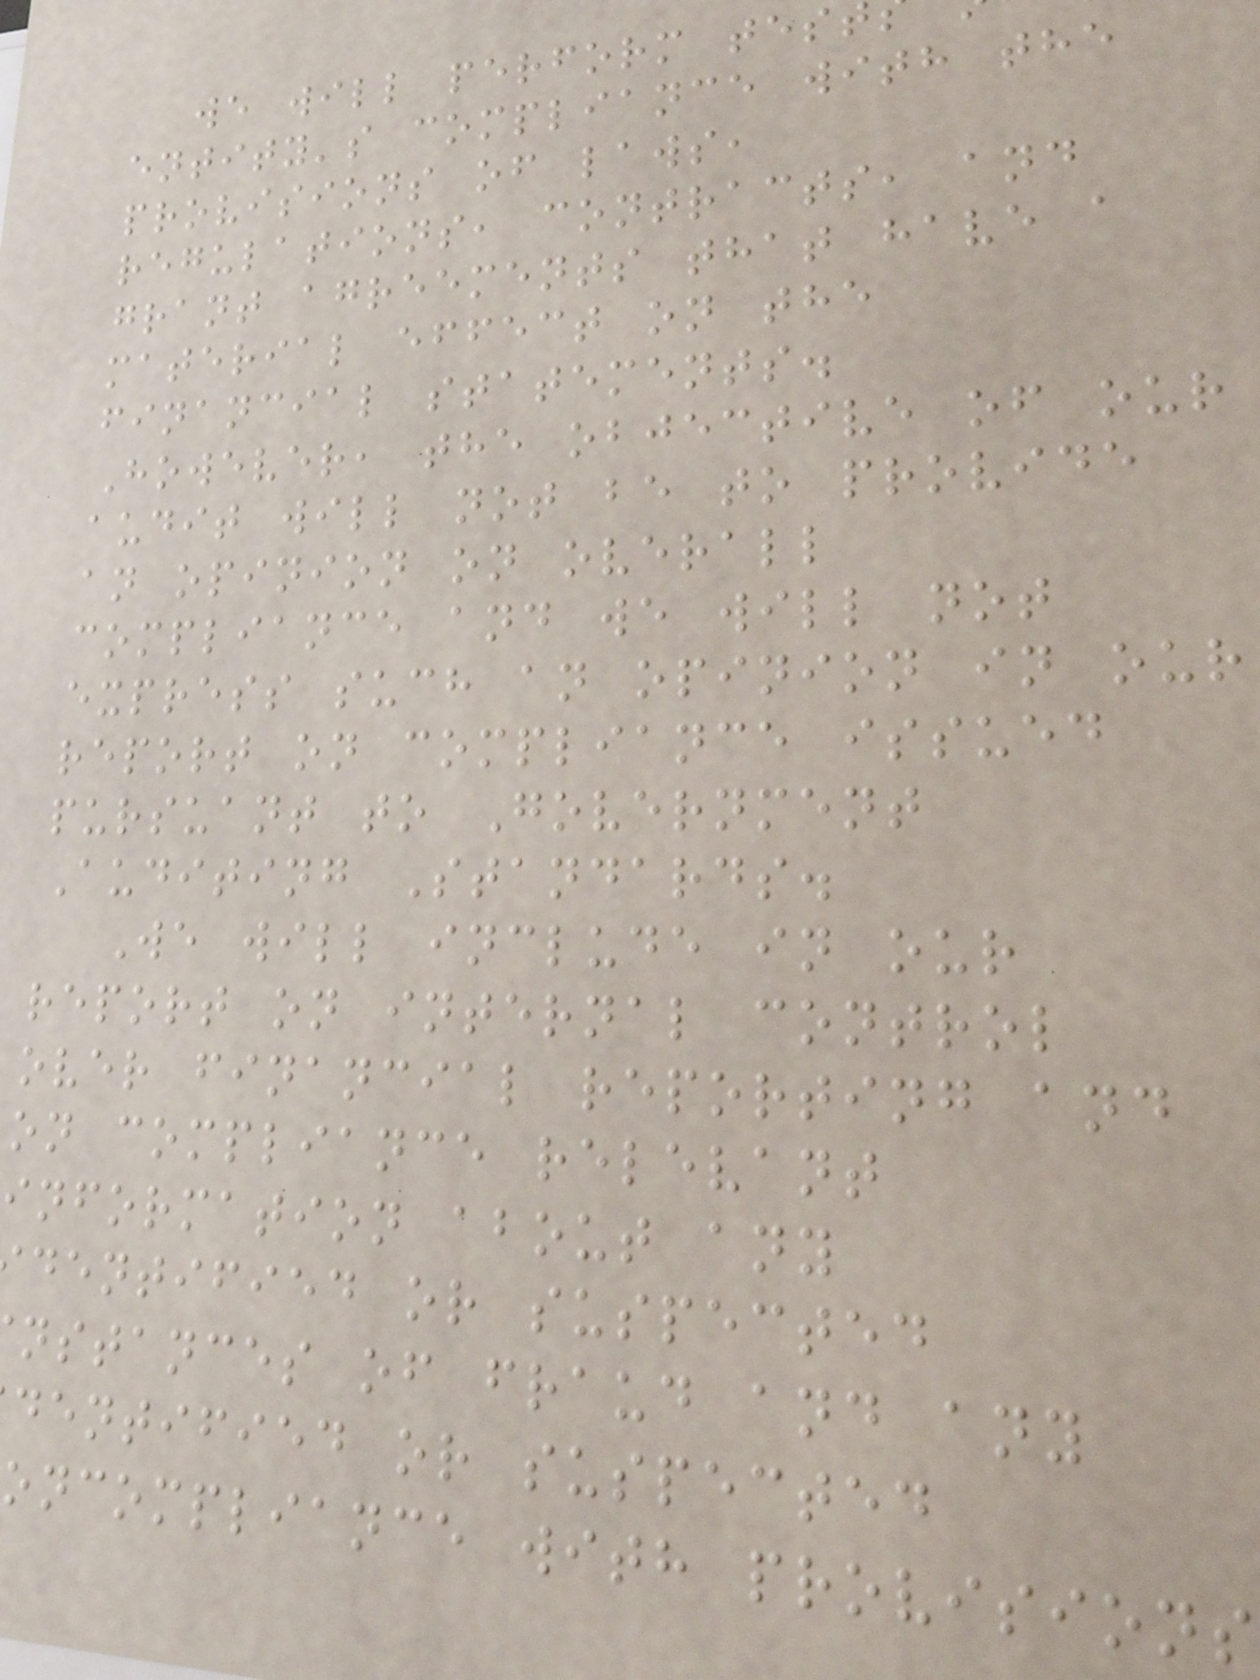we will perform tes
entity's compliance with the
provisions of laws,
regulations, contracts, and
grant agreements that have a
material effect on the
financial statements.
However, the objective of our
audit will not be to provide
an opinion on overall
compliance and we will not
express such an opinion in our
report on compliance issued
pursuant to Government
Auditing Standards.
We will include in our
report on internal control
over financial reporting and
on compliance relevant
information about any
dentified or suspected
nstances of fraud and any
dentified or suspected
oncompliance with provisions
